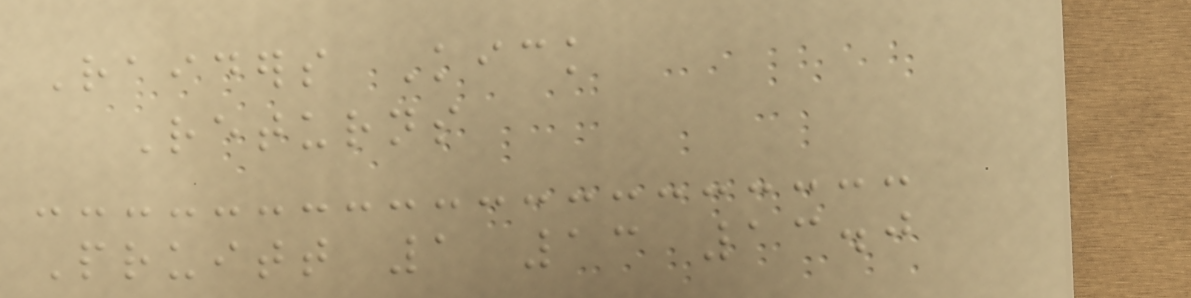Raiders Kick
Returns
Pruitt 1 13 13.0
